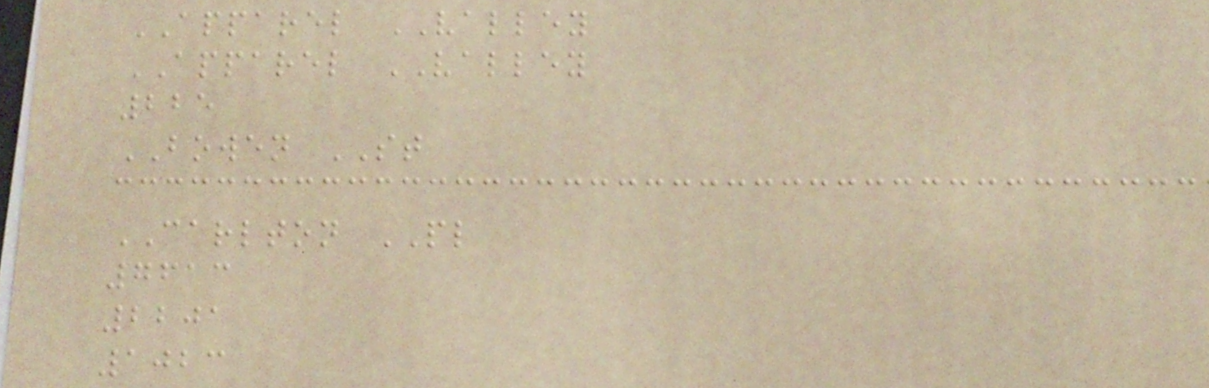APPAREL VALLEY
APPAREL VALLEY
225
BOWEN ST
CARLTON PL
7613
2201
1023
